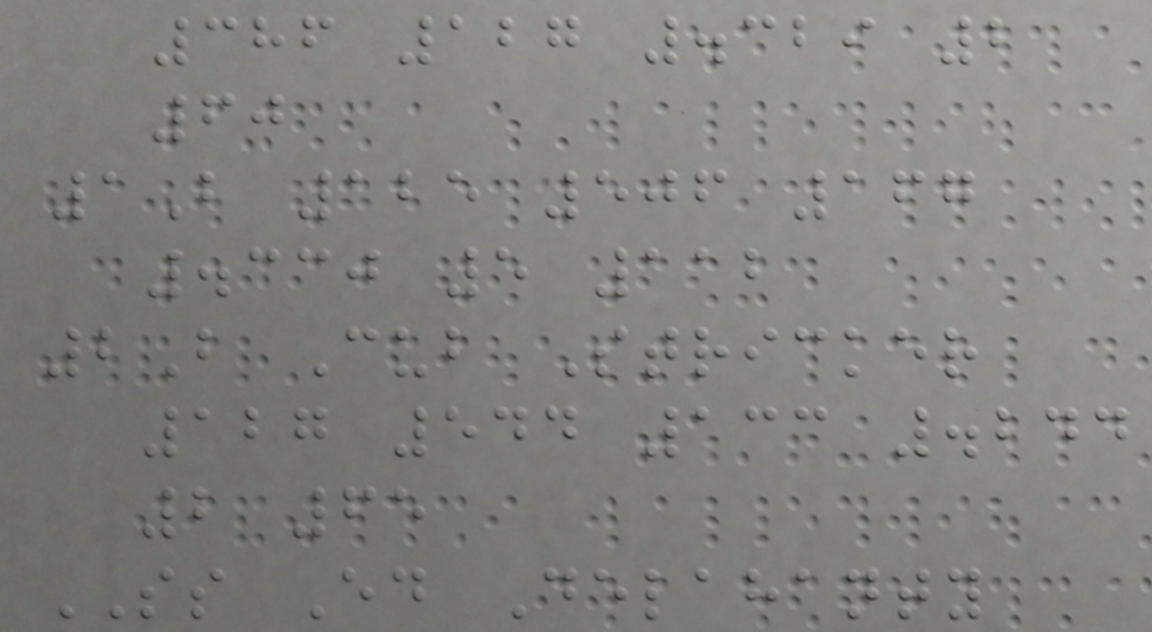386 127 .329 2
60
1B 125 506 167
.330 5 112
2B Cub Stricker
127 544 133 .244
2 65
SS Ed Delahanty
